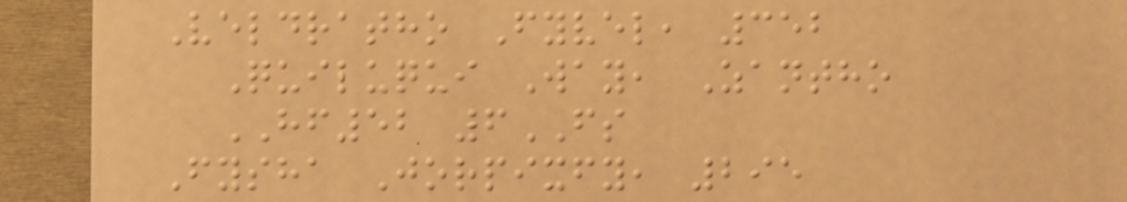Veldratho Fyvel, 352
Quiluqui Way, Zantho
HF52 6FS
Fysha Jorpixfy, 295
